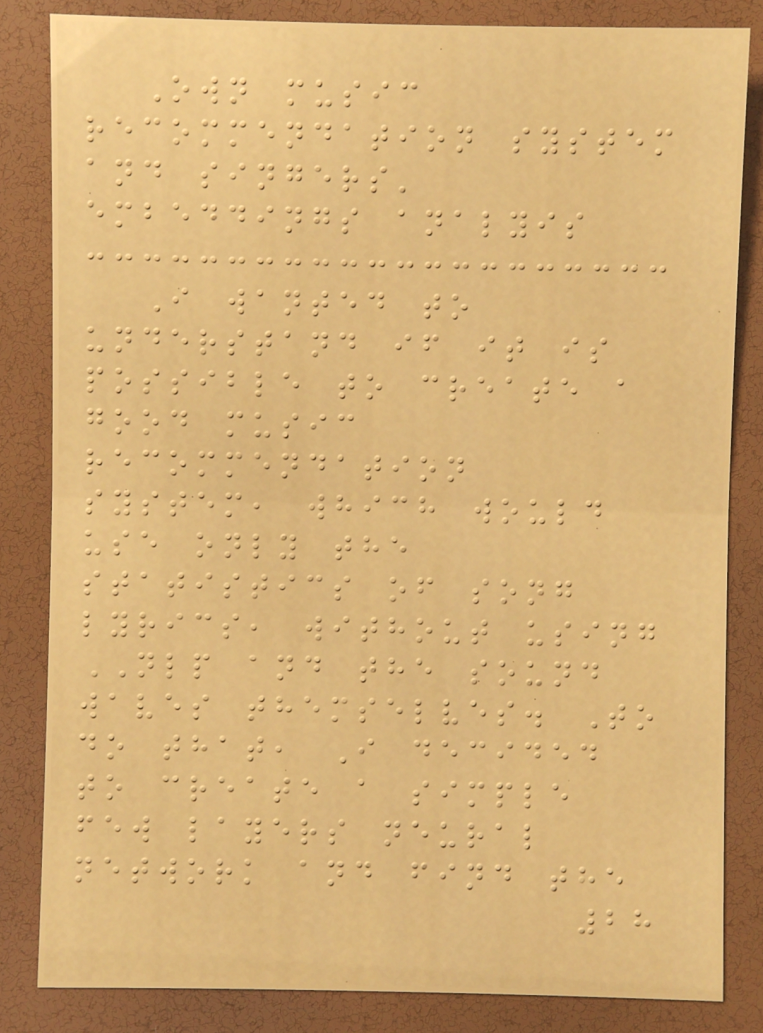Own music
recommendation system
and singers'
embeddings analyis
I wanted to
understand if it is
possible to create a
good music
recommendation
system, which would
use only the
statistics of song
lyrics, without using
NLP and the sound
waves themselves. To
do that, I decided
to create a simple
few layers neural
network and find the
28
